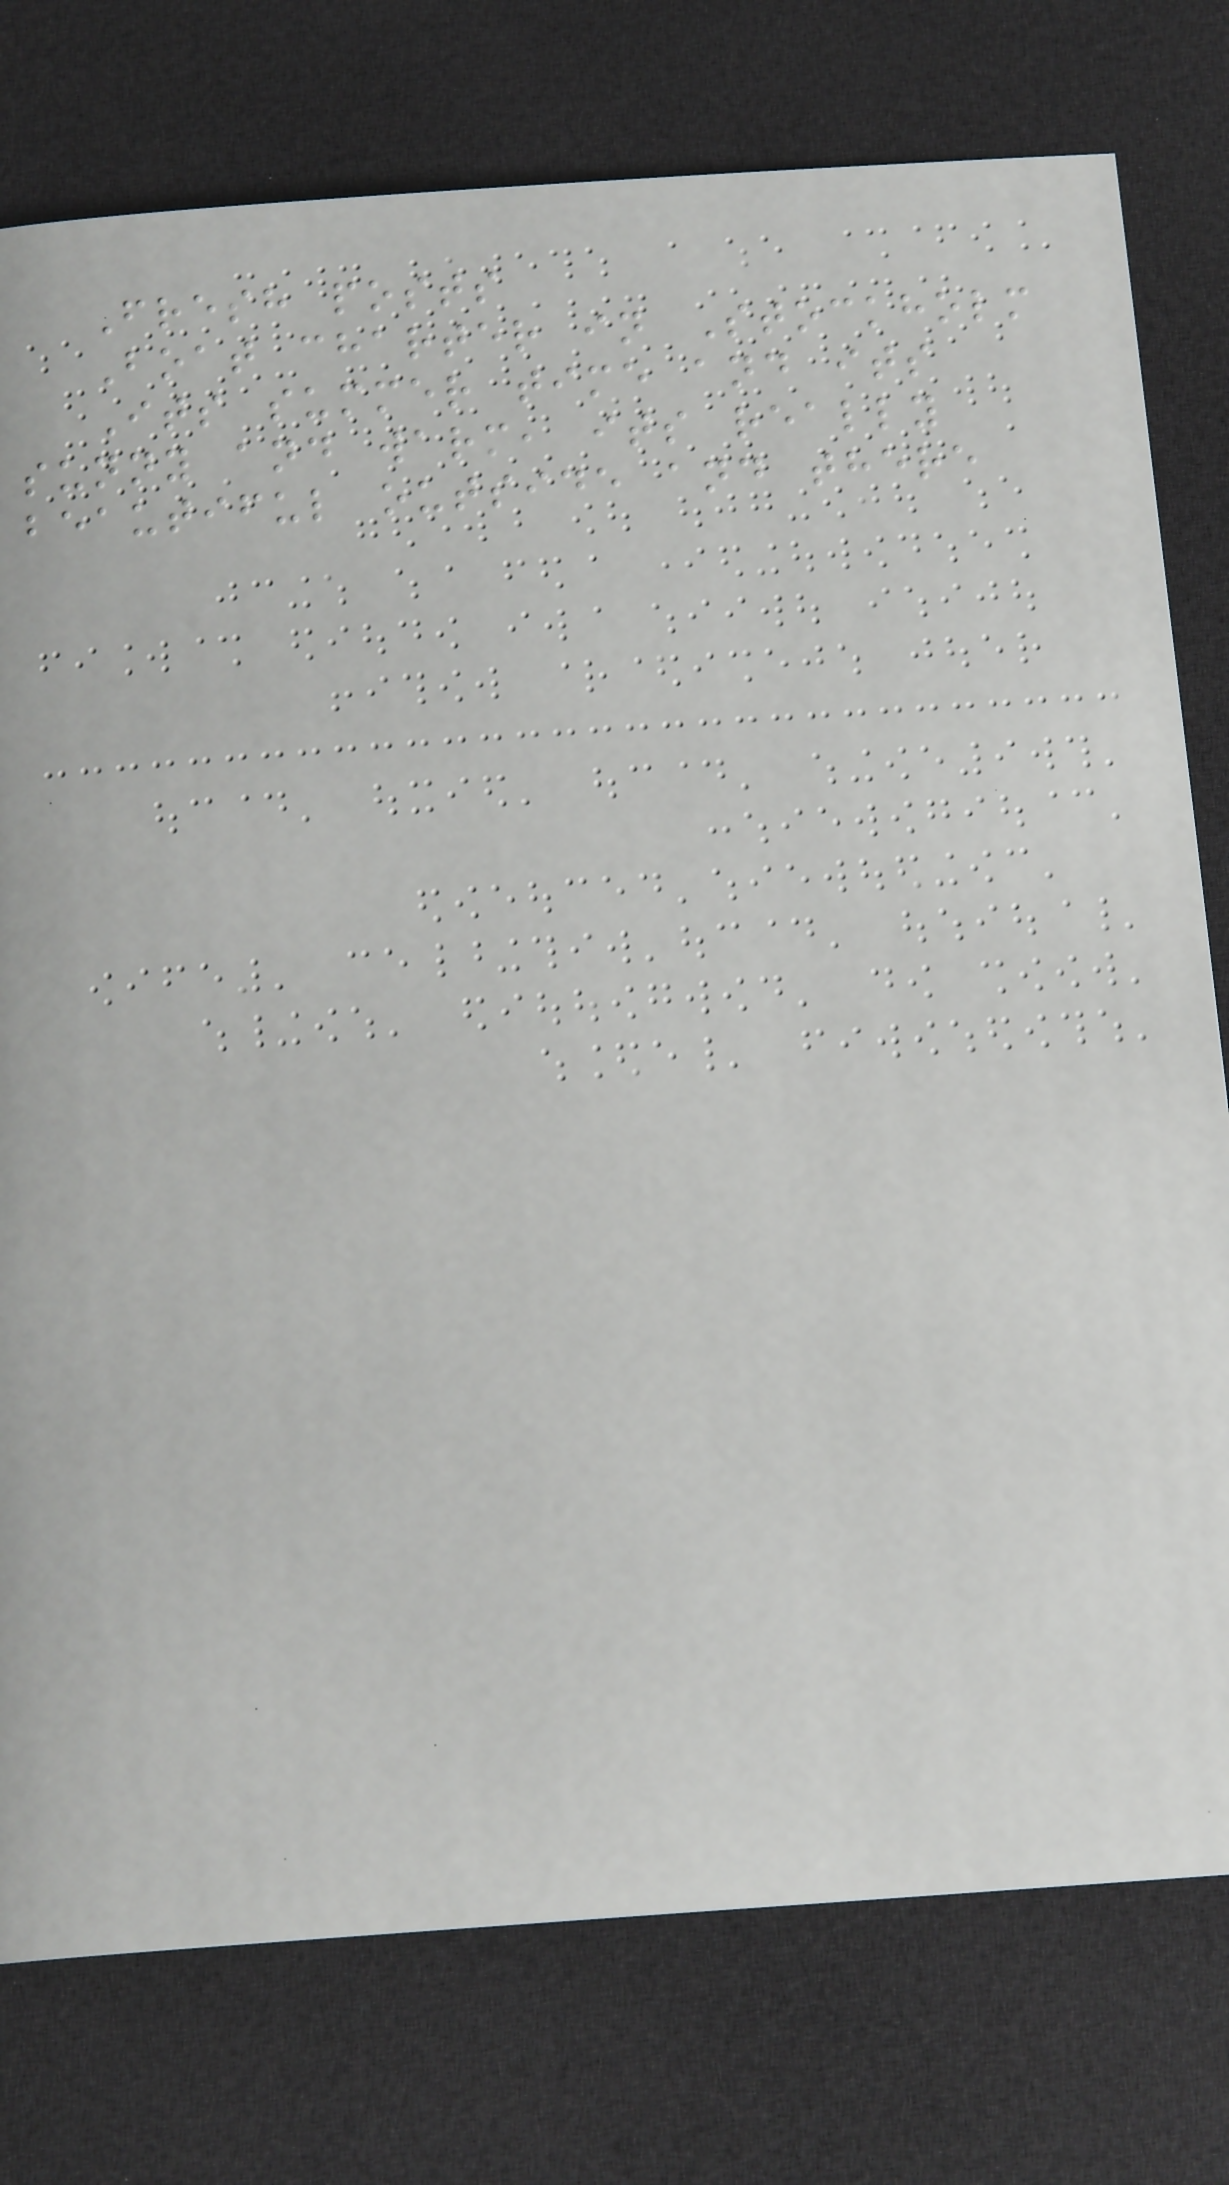Fresh posts
Boat charter in Stockholm
Its summer time and its
sunny and warm, its really
beautiful outside and there
